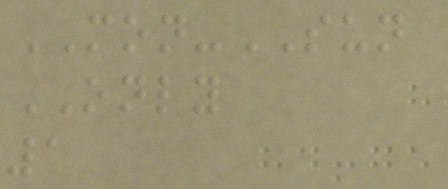MON-SUN
ONLY
1
